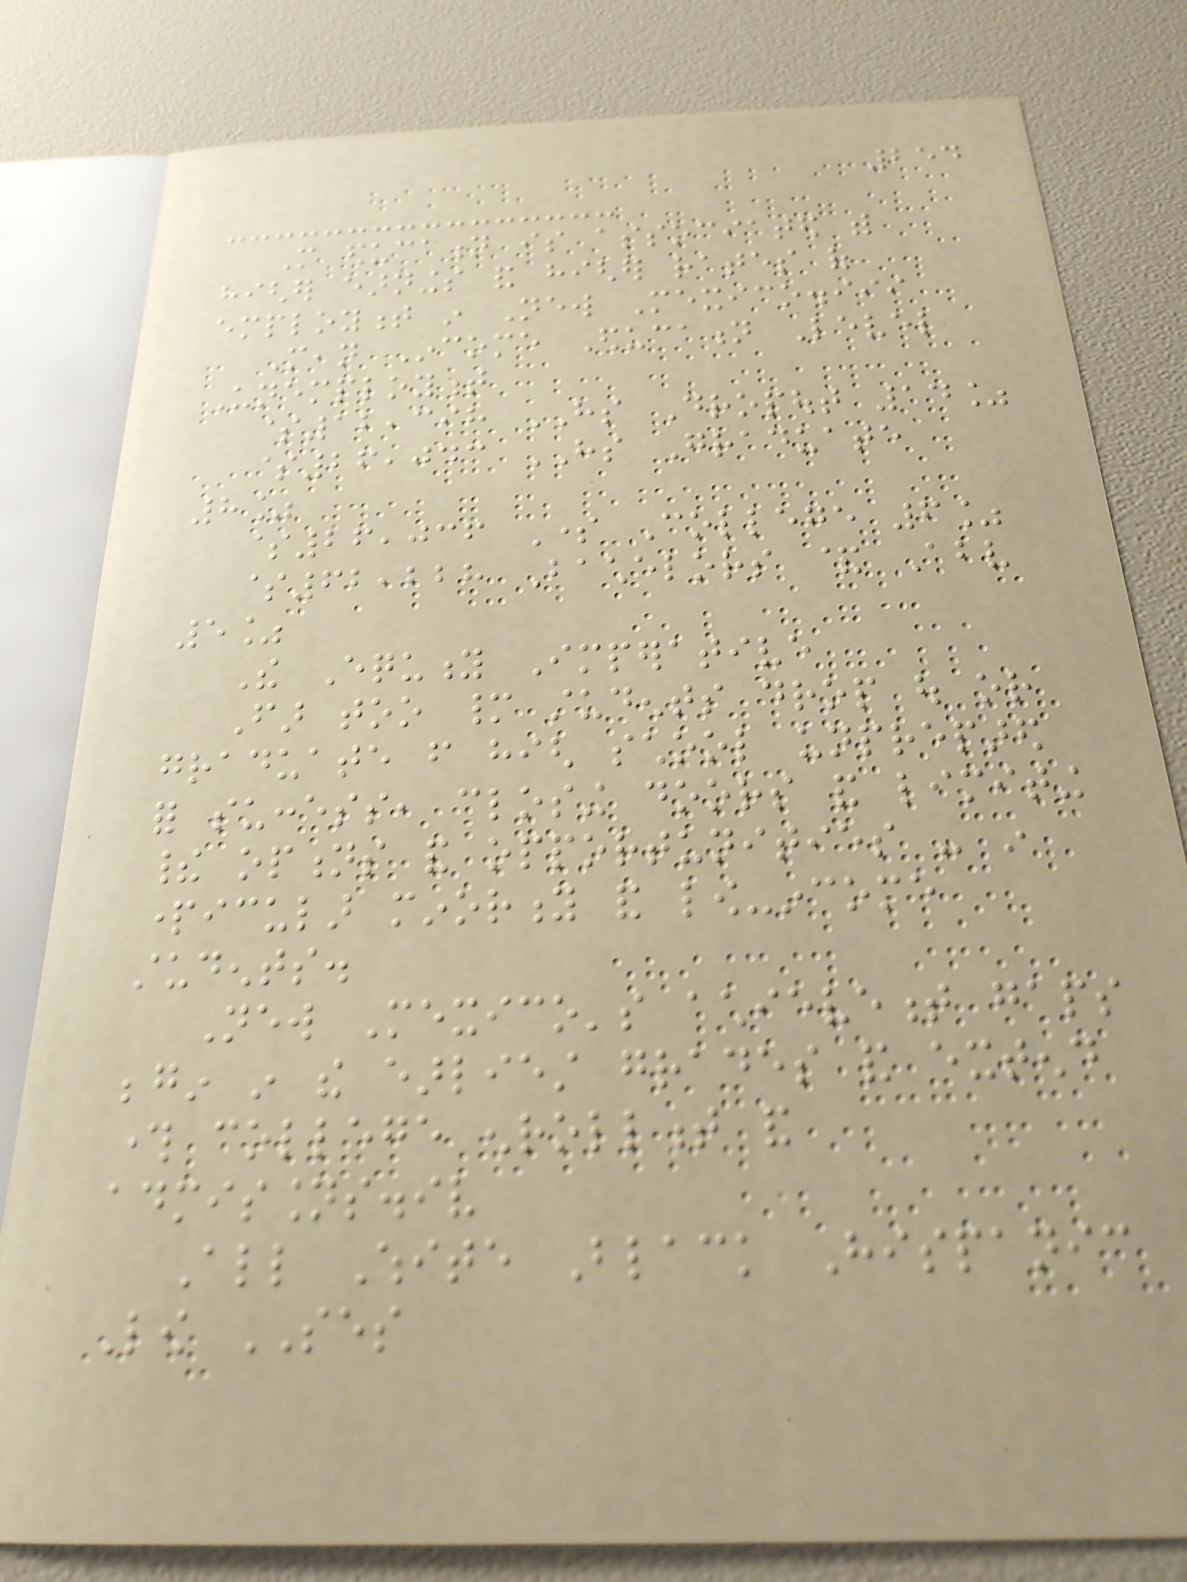254
More education is associated with
higher earnings and higher rates of
employment in New Mexico.iii
Mean Income Education Level
Unemployment
$12,398 HS Dropout 14%
$26,043 HS Graduate
8%
$26,036 Some College 6%
$62,228 Bachelors & Above
5%
The Equity Imperative
Far too many students drop out or
graduate from high school unprepared
for success, closing doors and limiting
their options and opportunities - in
particular minority and low-income
students.
New Mexico's achievement gaps
begin in the earliest grades and extend
through college enrollment and
admissions.iv
All White Black Hispanic
Low SES
